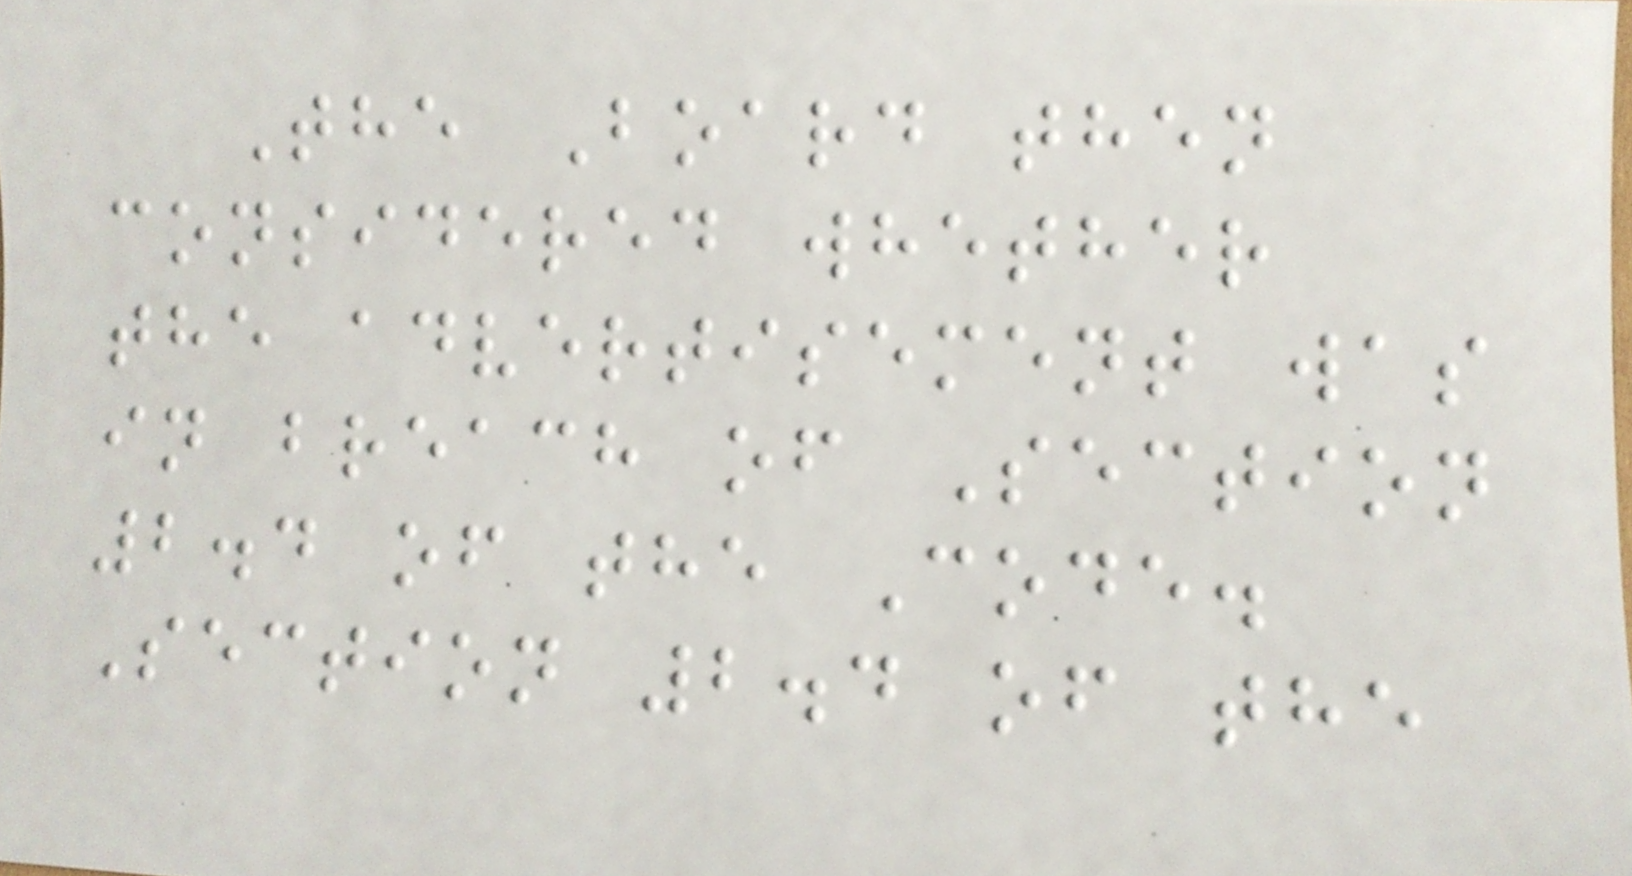The Board then
considered whether
the advertisement was
in breach of Section
2.4 of the Code.
Section 2.4 of the
